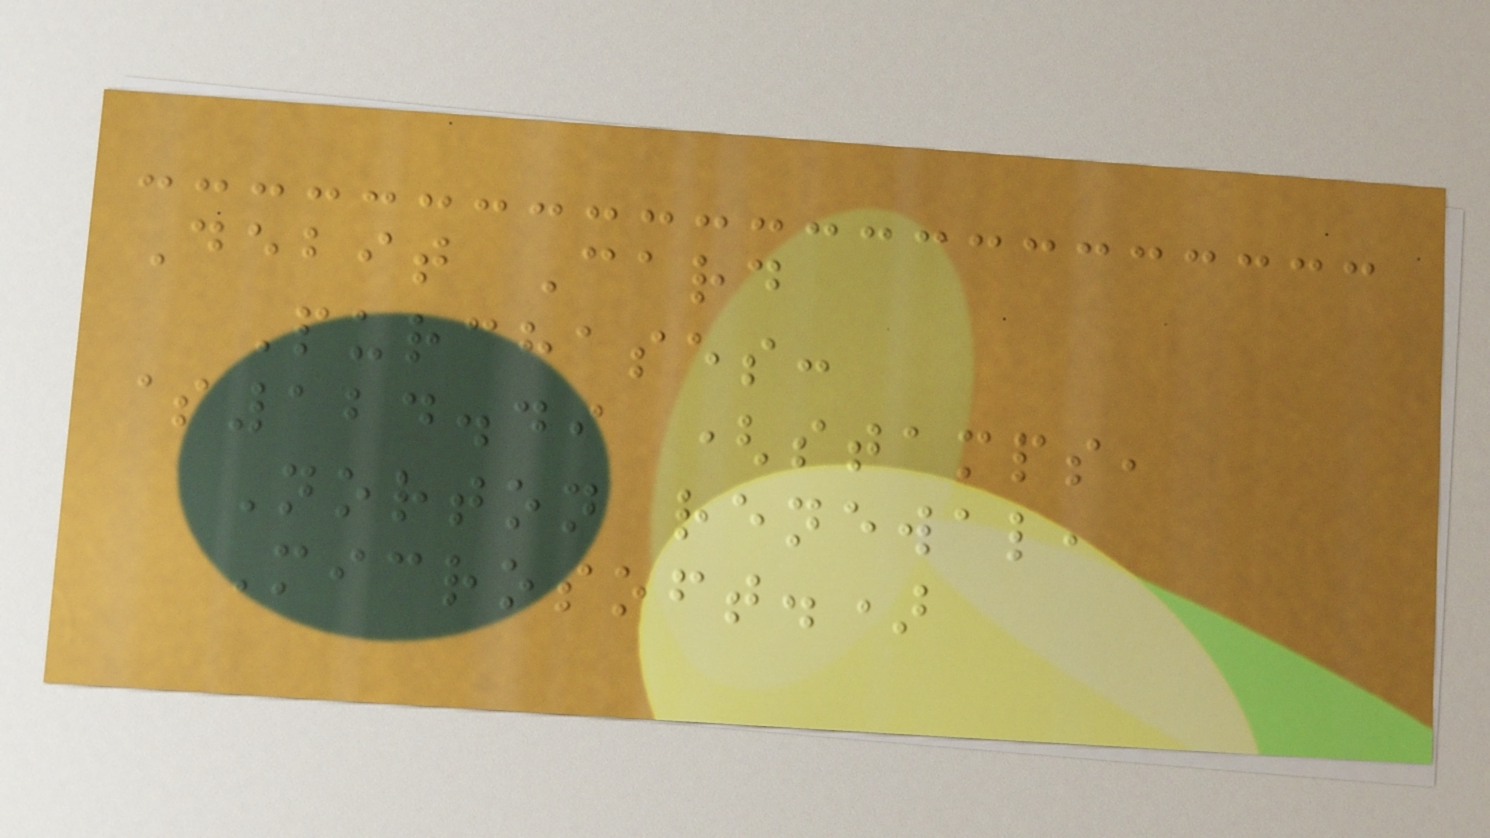Debit Card
Purchases:
$124.49 (stamps,
Norton renewal,
Microsoft.)
